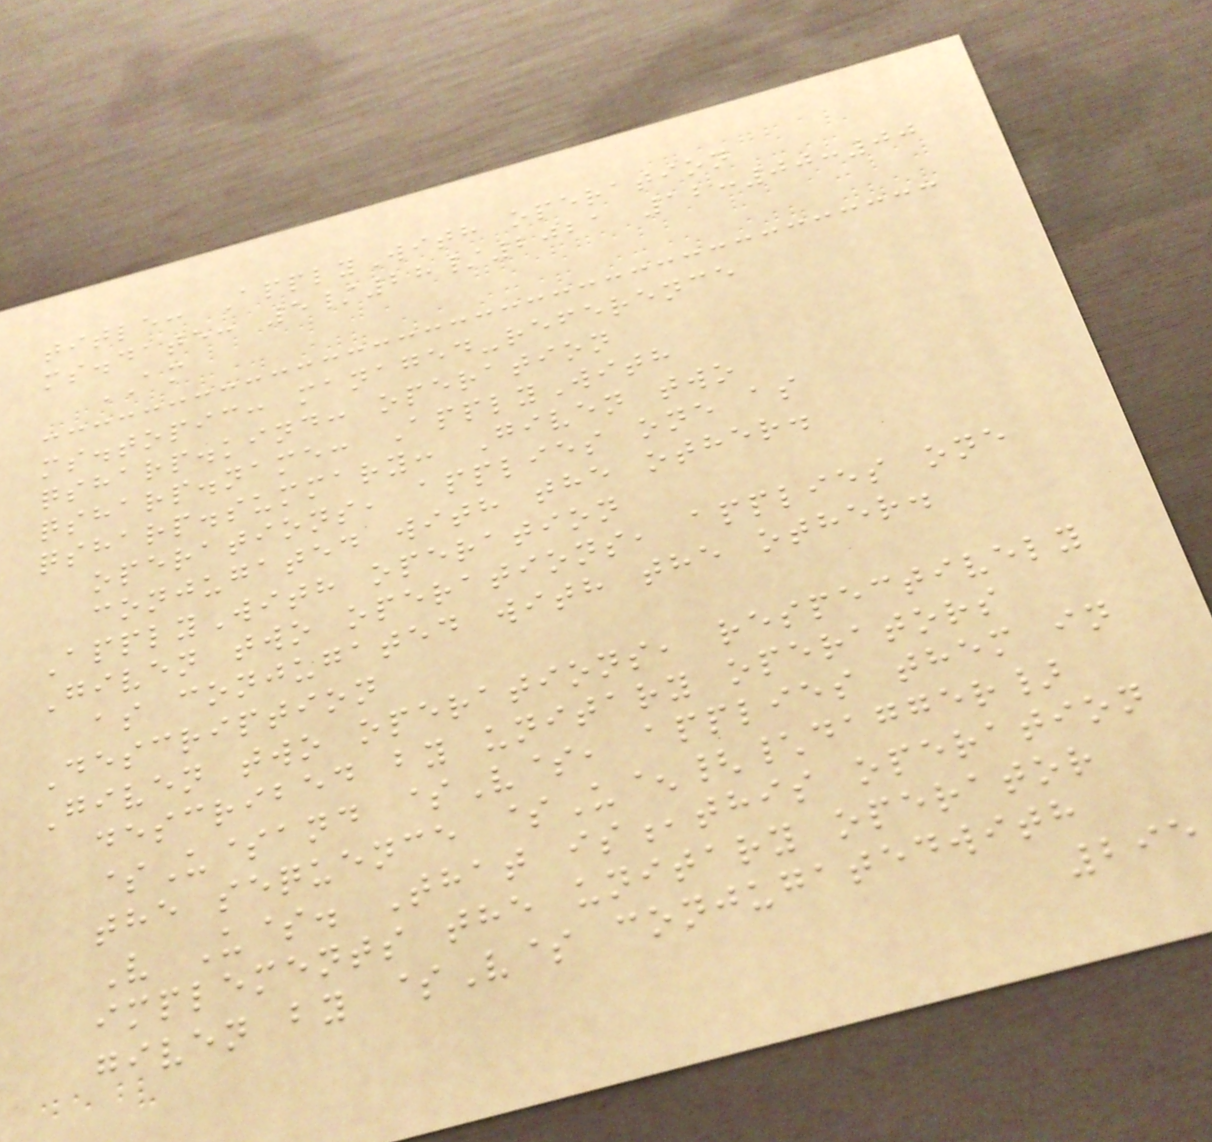title: ApplyWith operation
ms.date: 5/28/2021 12:00:00
AM
ms.topic: managed-reference
qsharp.kind: operation
qsharp.name: ApplyWith
qsharp.summary: Given two
operations, applies one as
conjugated with the other.
ApplyWith operation
Given two operations, applies one
as conjugated with the other.
Description
Given two operations, respectively
described by unitary operators
$U$and $V$, applies them in
the sequence $U^{\dagger}
V U$. That is,this operation
implements the unitary operator
given by $V$ conjugatedwith
295
